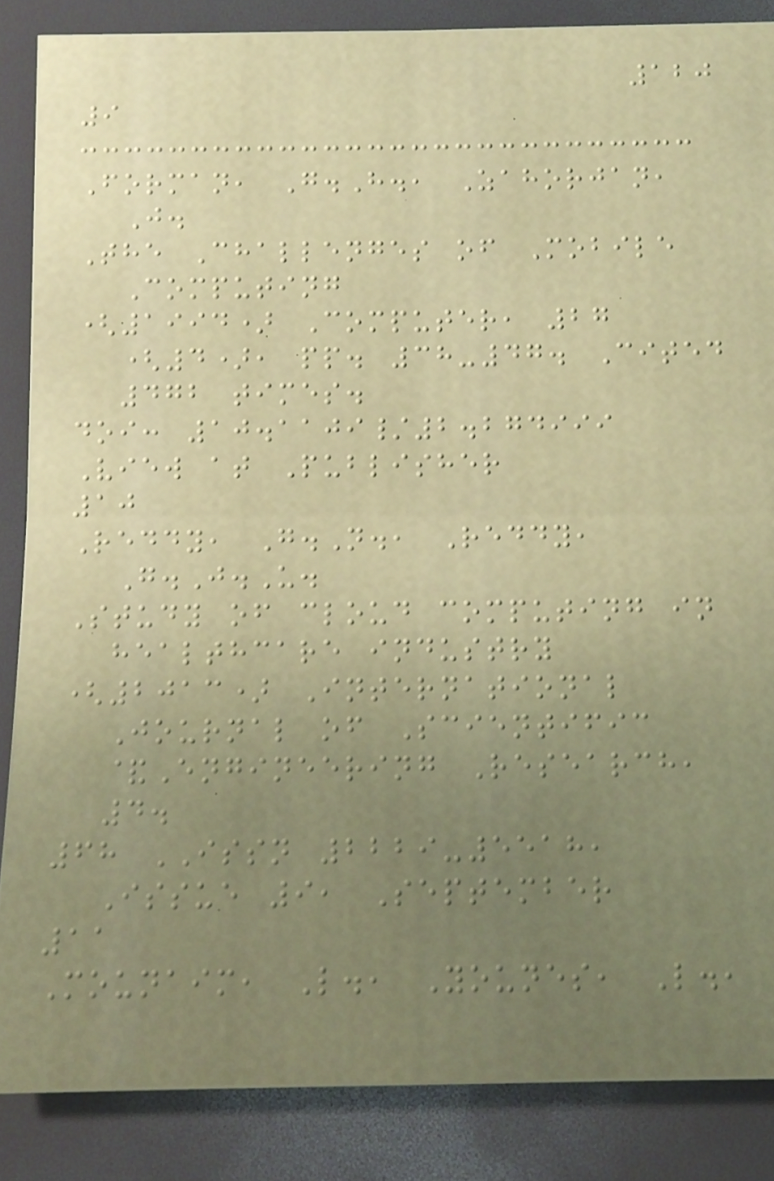120
9
Forman, G.H., Zahorjan,
J.
The Challenges of Mobile
Computing
(1994) Computer, 27
(4), pp. 38-47. Cited
472 times.
doi: 10.1109/2.274999
View at Publisher
10
Reddy, G.N., Reddy,
G.J.U.
Study of cloud computing in
healthcare industry
(2013) International
Journal of Scientific
&Engineering Research,
4.
68 ISSN 2229-5518,
Issue 9, September
11
Mounaim, L., Younes, L.,
